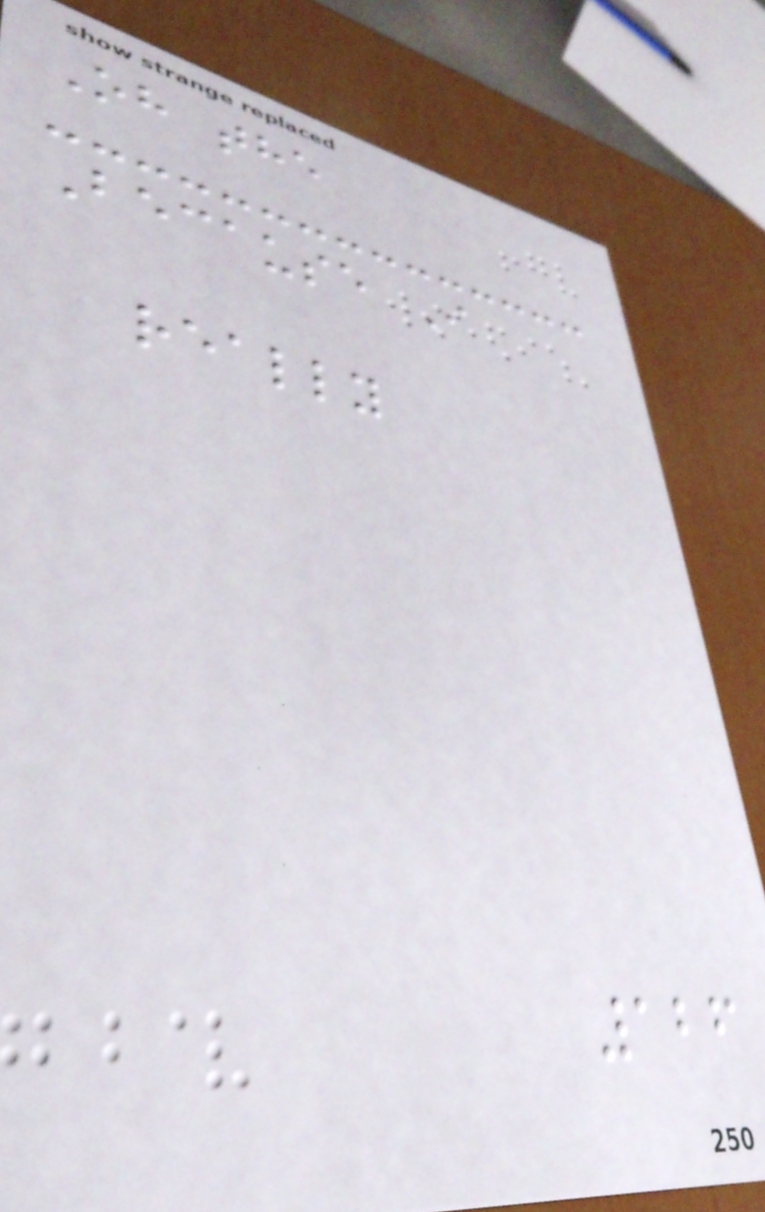Oh the
Because I
really
126
